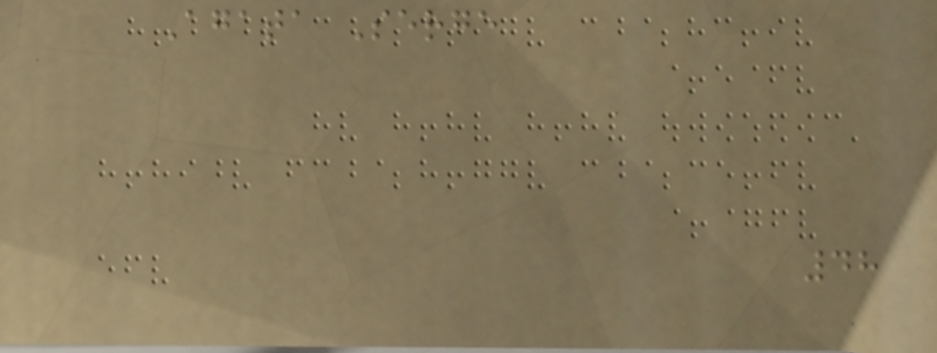Agata Serge
48
